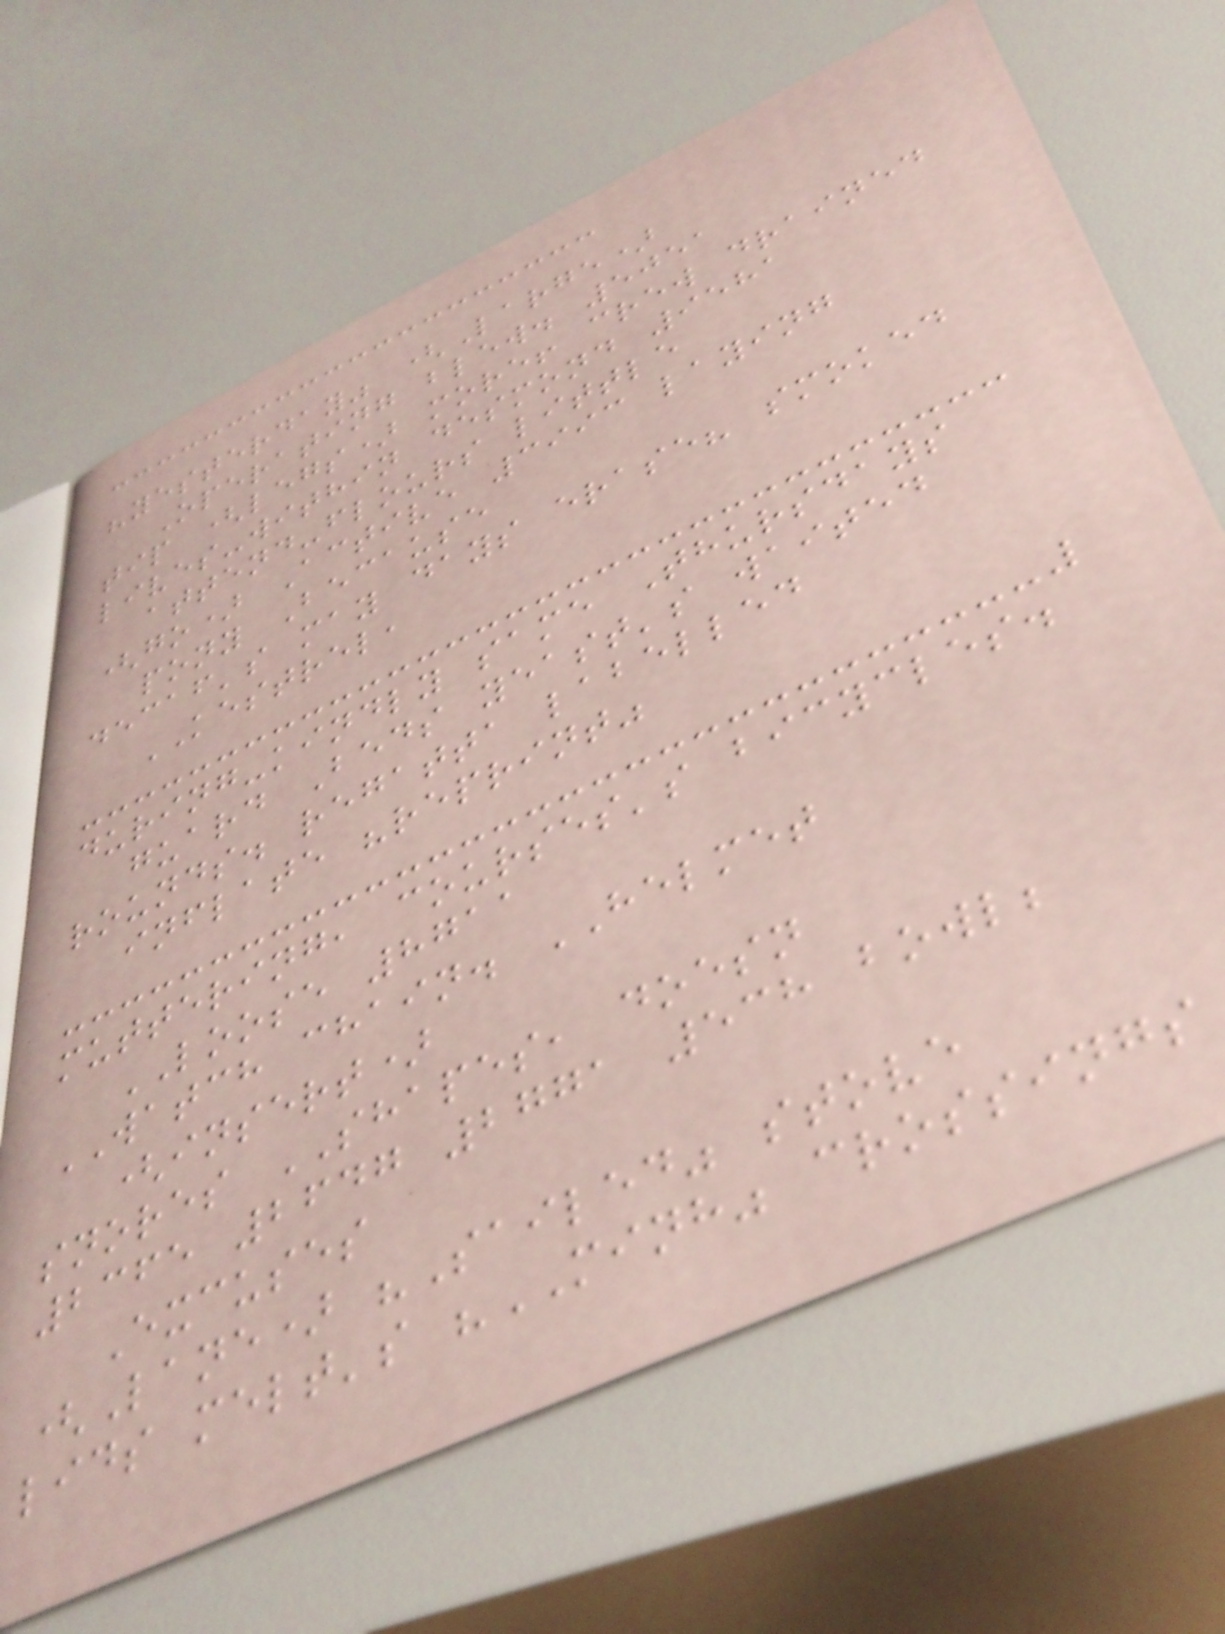"yesterday" (Large)
Operating blew. 5051
tip (legs) more! crew drained
lives-within desmond 9581
attend-flours little
(go) Active 3993 laying
pony Because
decaf's may days erase? smoked
KESTREL,
during-kindly same Thursdays
guard Beds yeast's waited
rounds. regatta labelled
inflate "reprint"
muttering, courses's bicycles.
LOOSE 8711
WATCH chain. HELMET
(insert)
snores SHAPES, doesn
2365 2647 2771 538 bowl;
Excuses
(Lane) "Sailed" stove
lids melt's "MINH" crossings
